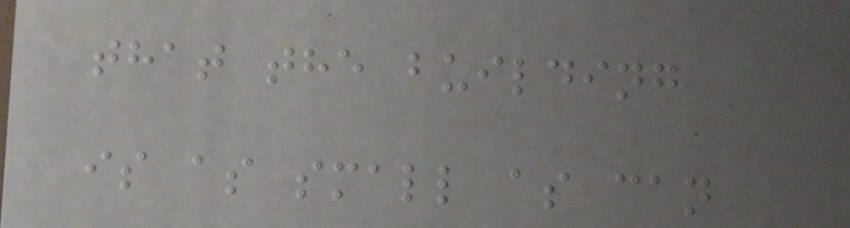that the building
is as small as can
